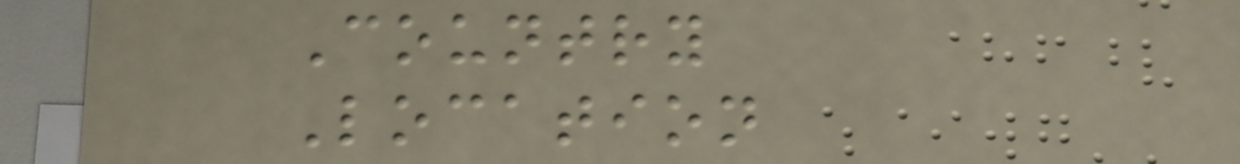Country
Location
